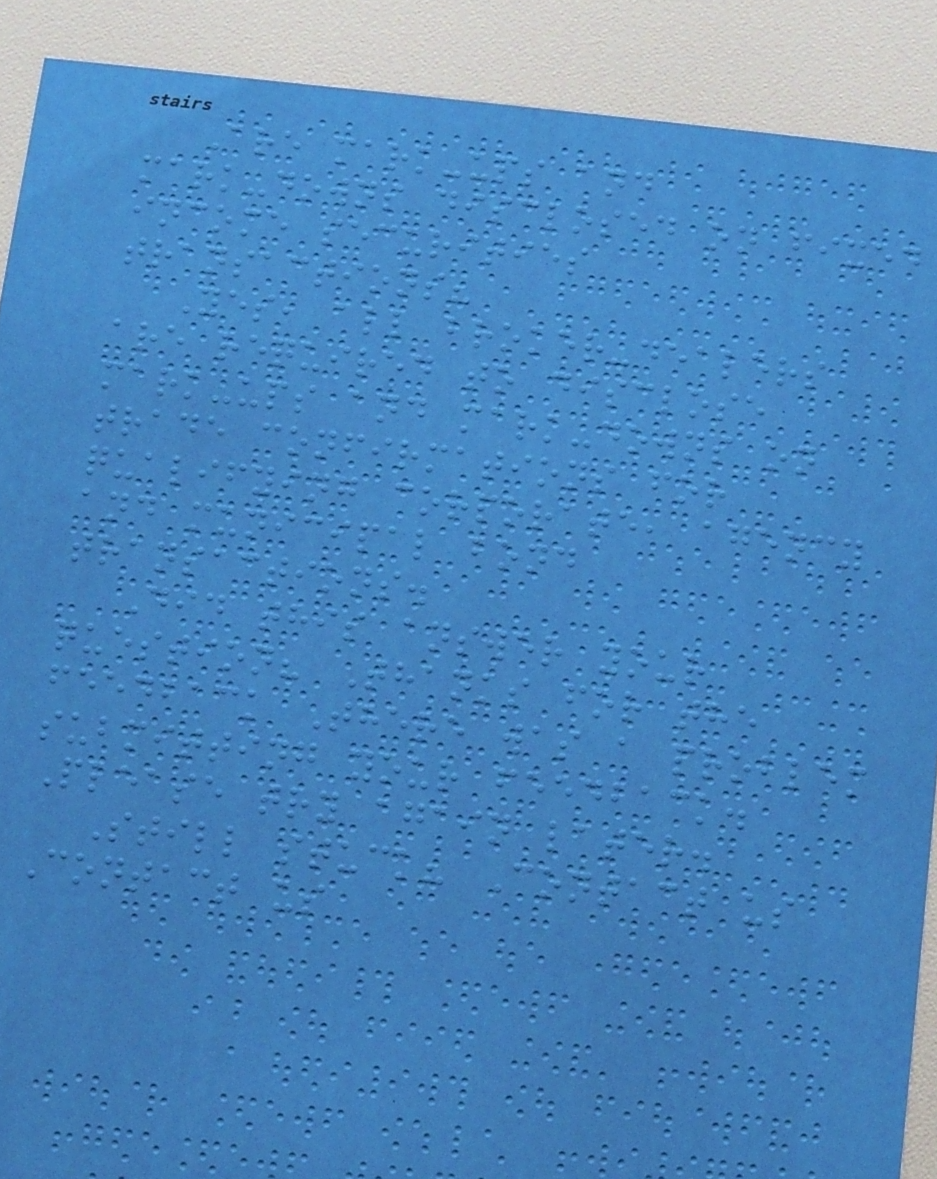Are mark-ups and
mark-downs disclosed on fixed
income securities
transactions?
Yes, all broker-dealers
are required to disclose
mark-ups and mark-downs on
trade confirmations for
qualifying corporate, agency
and municipal bond
transactions.
Did this answer your
question? Thanks for the
feedback There was a problem
submitting your feedback.
Please try again later.
Still stuck? Contact us
Contact us
